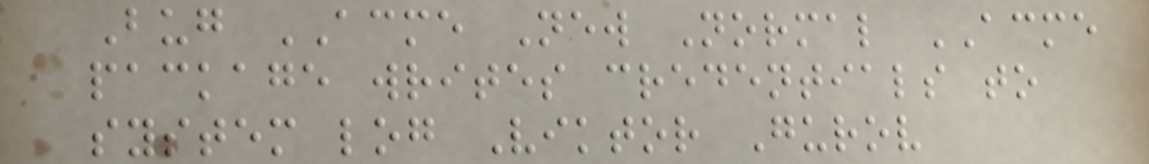Bug ACME New Normal ACME
package writes credentials to
system log Viktor Gurov
